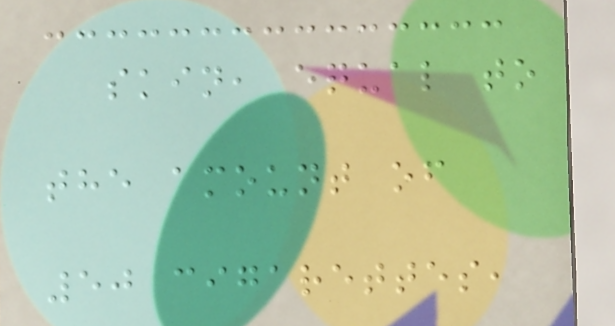skin, equal to
the amount of
50 cigarettes,
